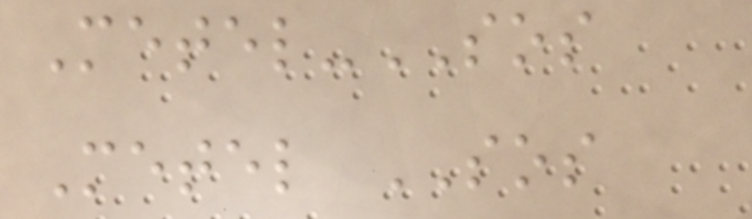Metel-SOS
Metel SOS
